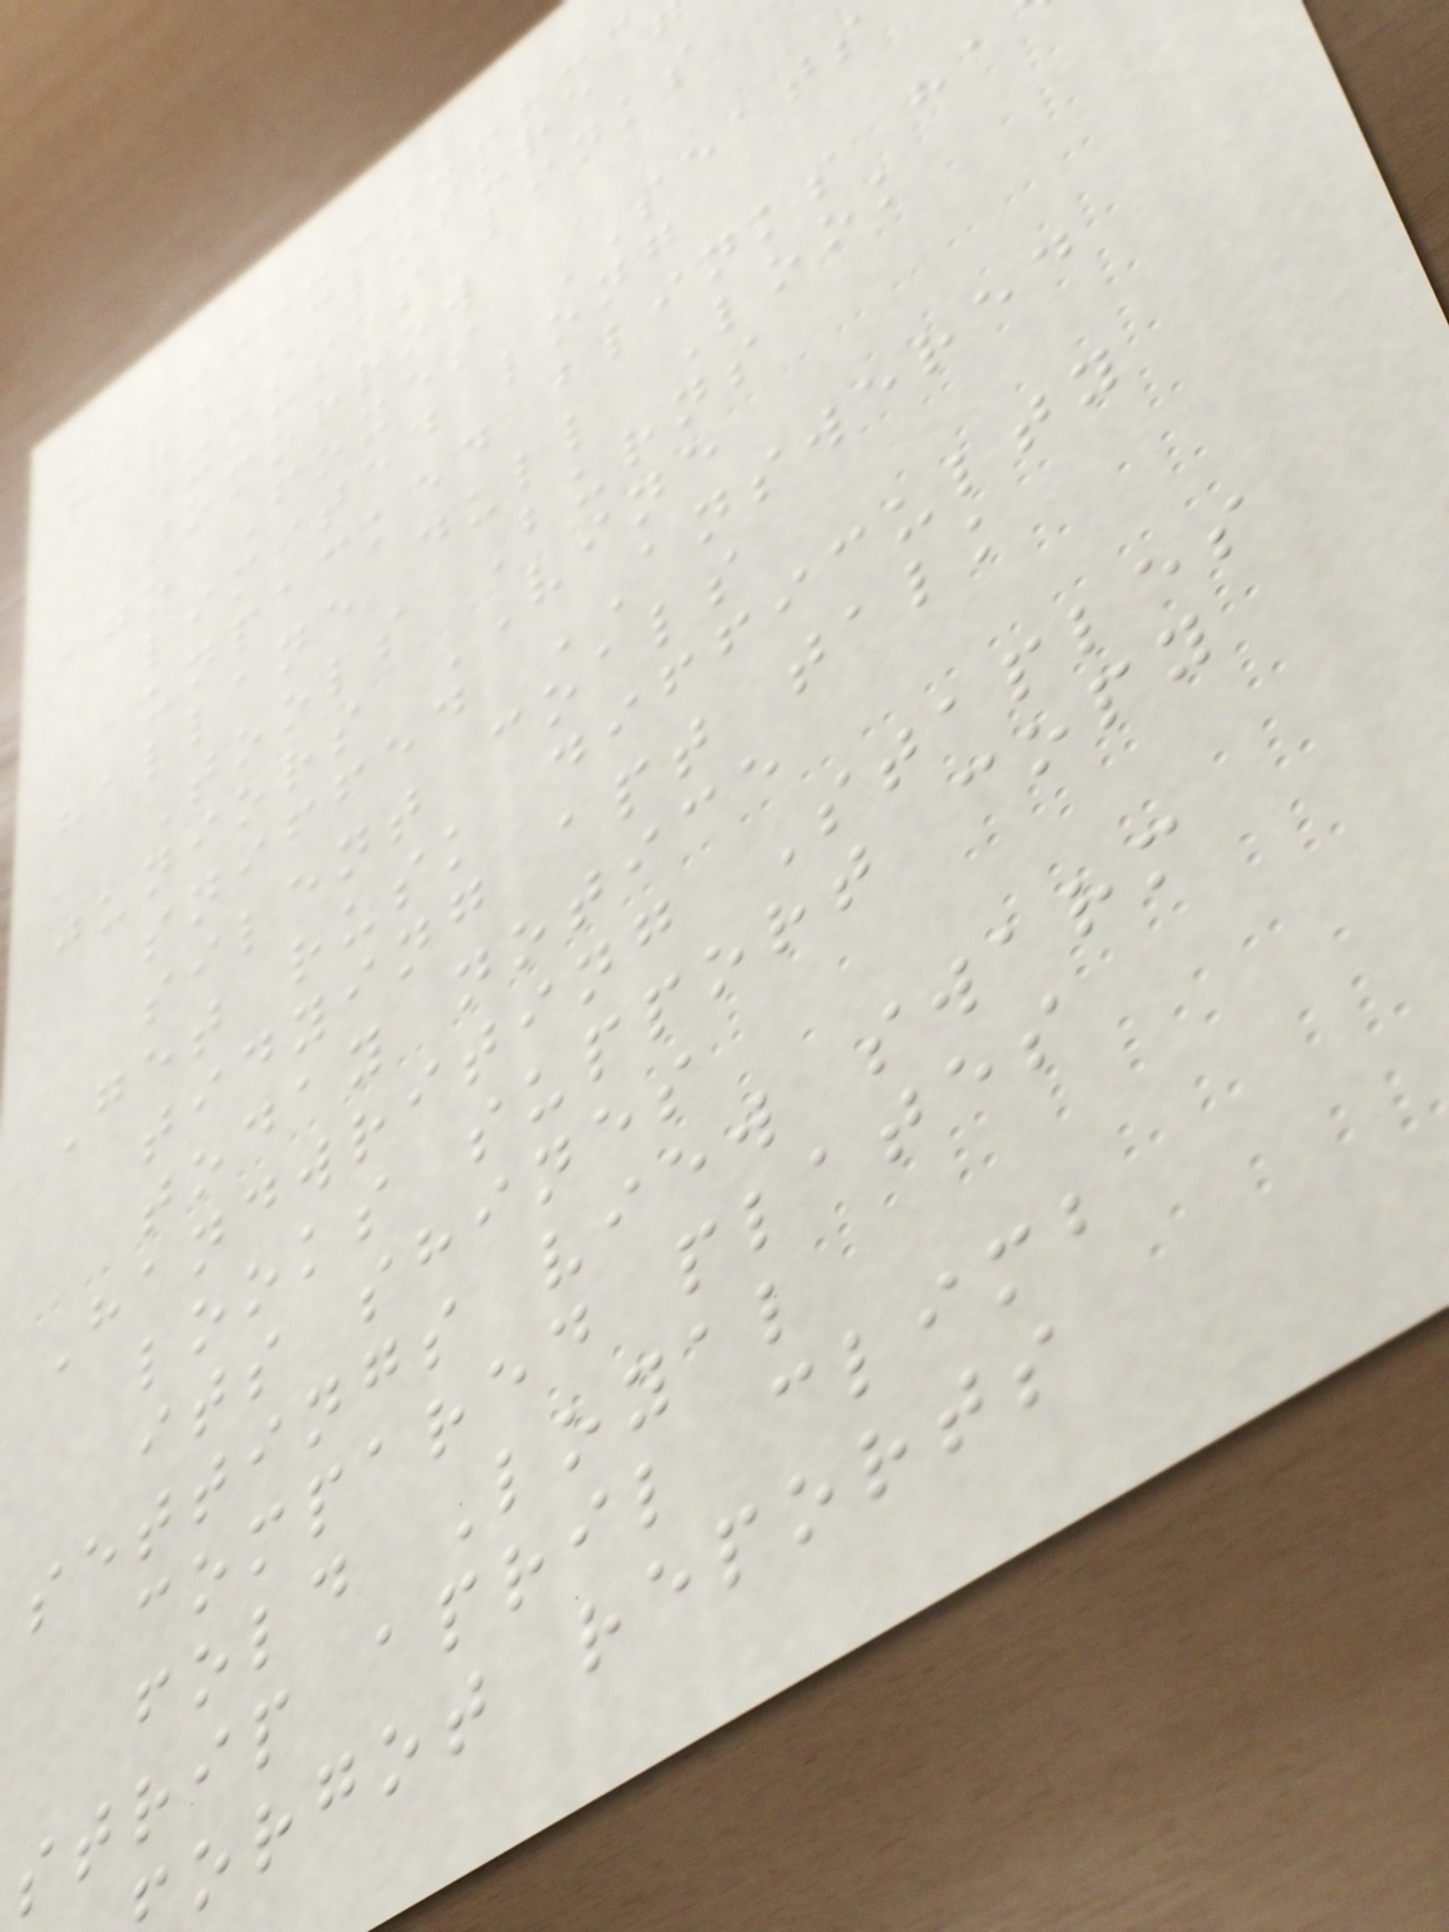five Closure
excuses links
tomorrow
ago Foxes SEATS
limited long
unpacked blinks ha
hallane dull Look
Tools Burns
juniors VINE
sniffed ANSWERED
silent coals
Get rusk difficulty
tidying apt talk
today notice
Handwriting Staples
looks support copy
its shines
settings view swarm
compared plates
fold Loyal
strip april climb
orgot reports
